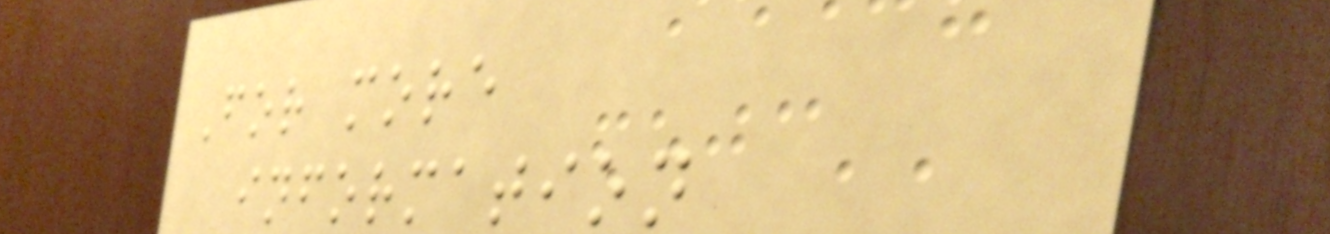For more
information
